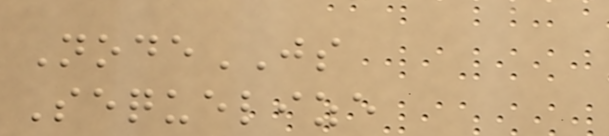NodeJS
Sequelize
